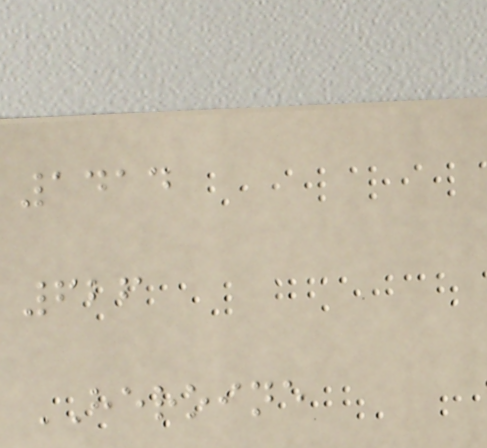1414
626
HEROINE
